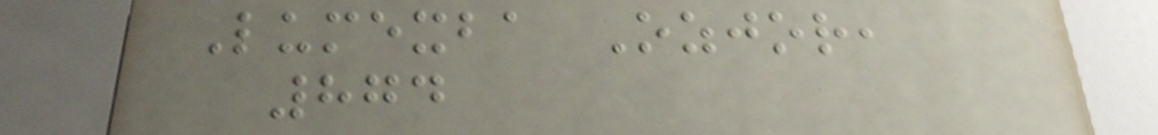Lumexba Ozjor,
874
